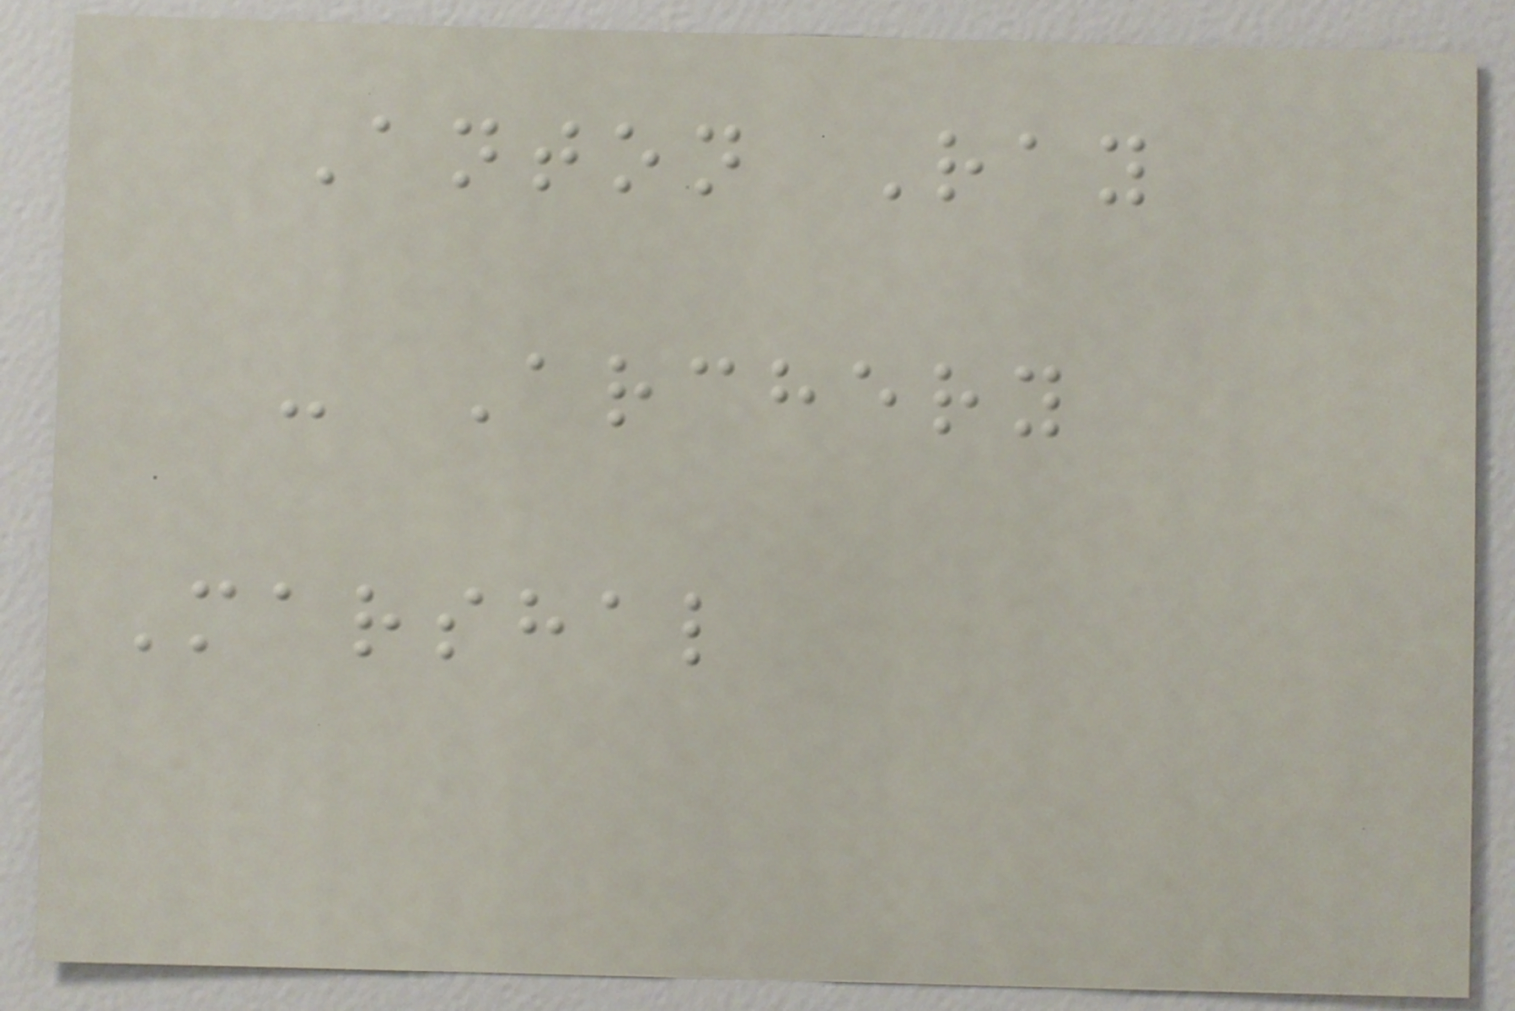Anton Ray
- Archery
Marshal
